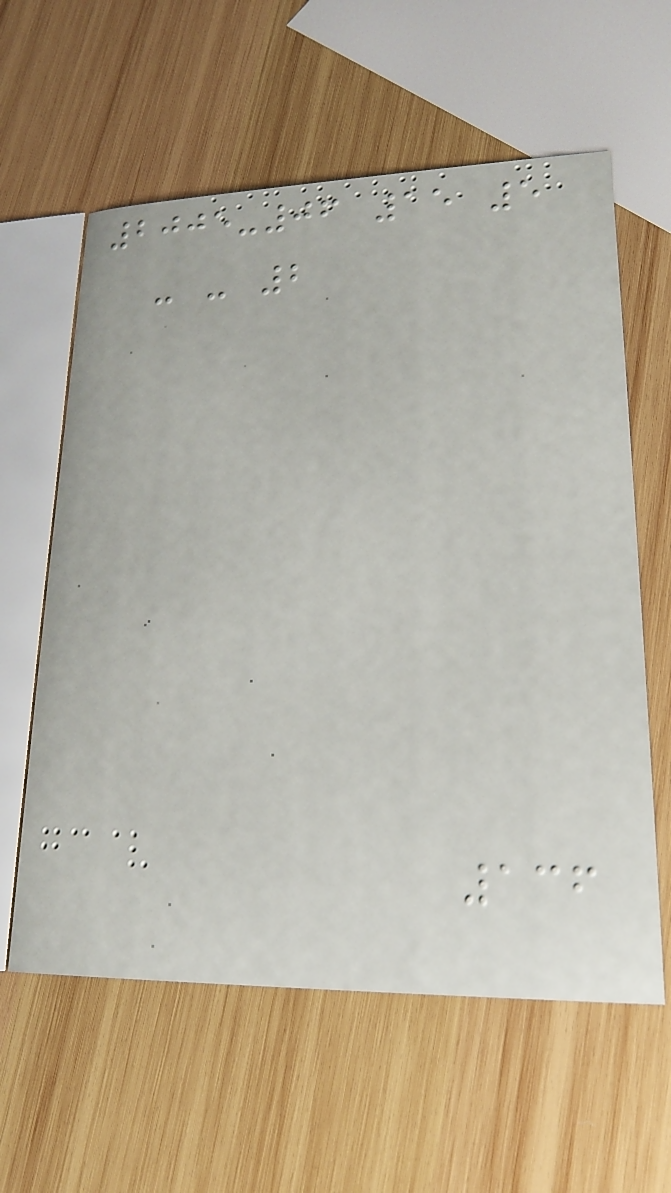2005-06 15 5
- - 2
136
